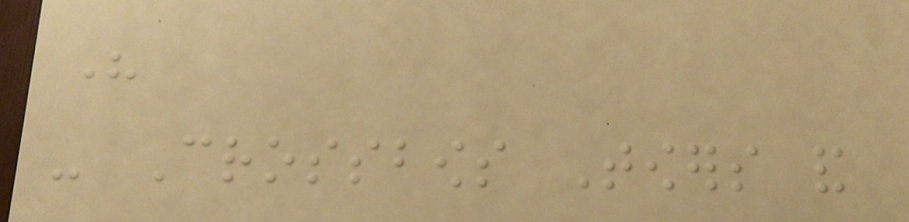His
- Crossbows Towers and
